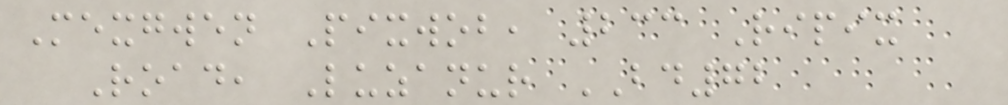Mexgwen Pixwob, 233 Ripix
Road, Luzanur BD72
